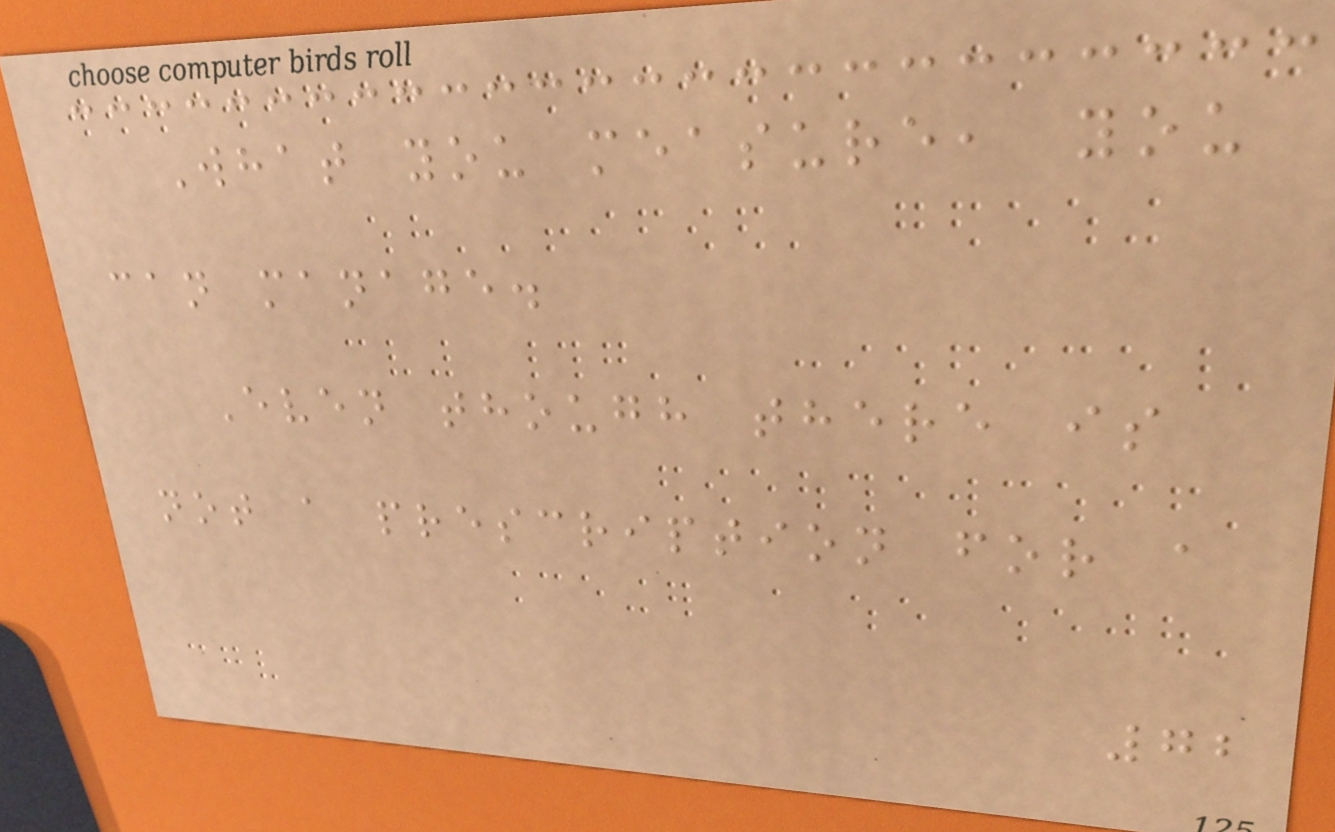What you measure, you
can manage.
Even though there is
not a prescription for a
72
